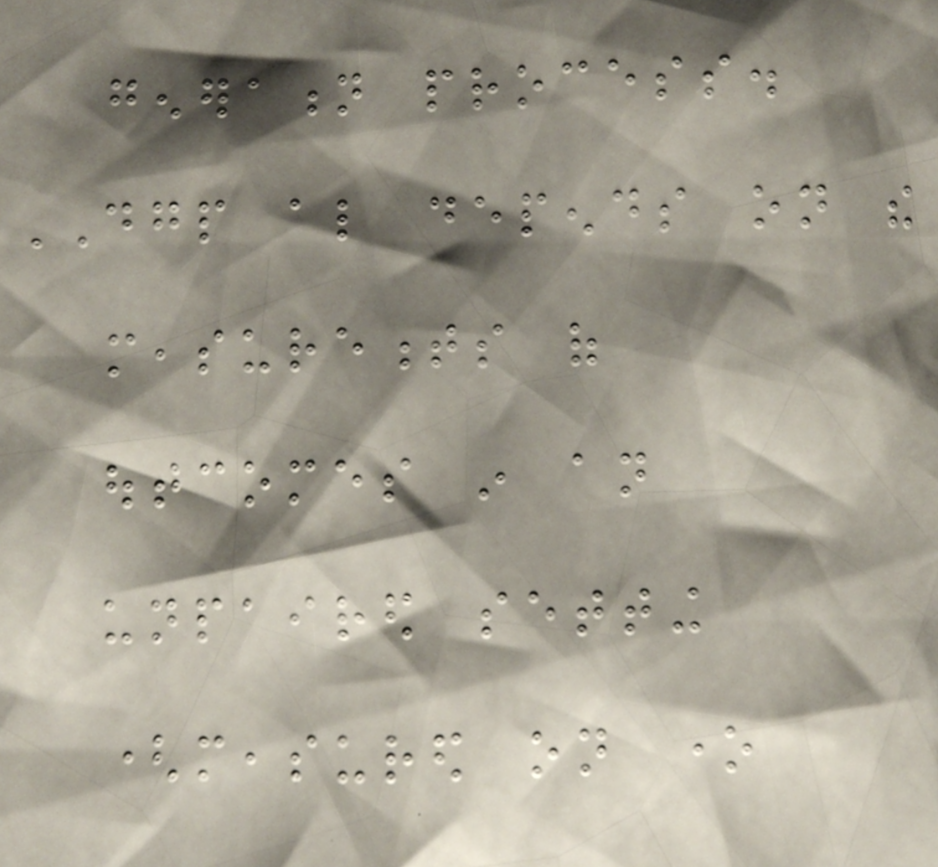generation process.
DGP also depends on the
measurements of
outcomes in an
unpaired setting
(measured on one
